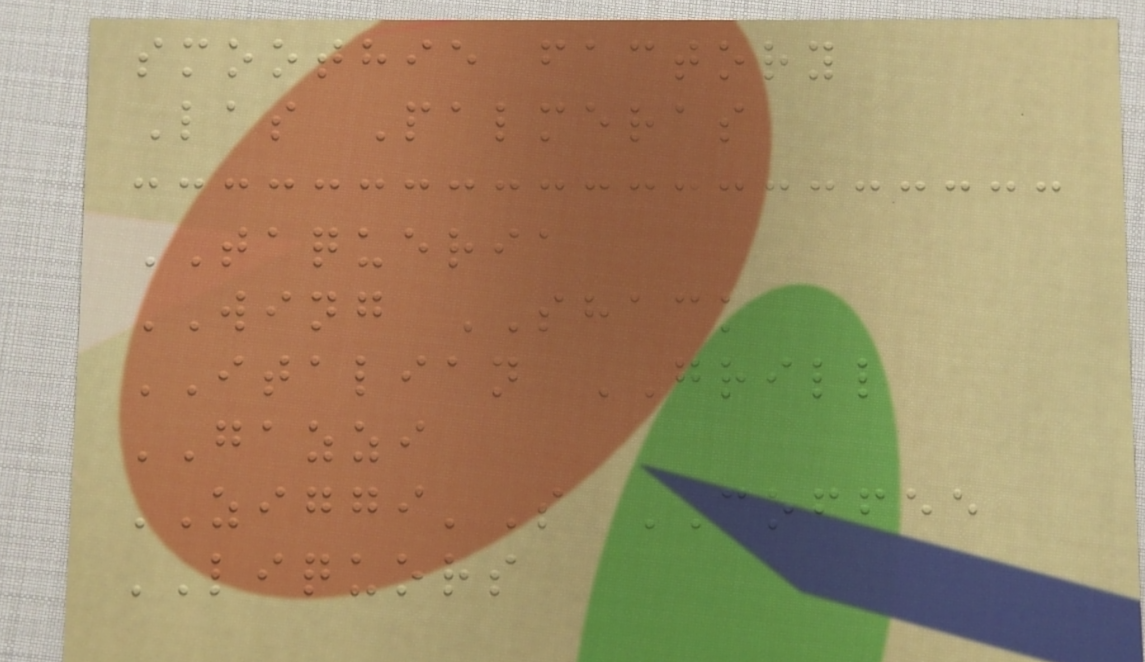smoothie factory
Las Palmeras
TAQUERIA
WING SHACK
ITALIAN GRILL
GAZZI
ZIGGI'S COFFEE
LIQUORS
